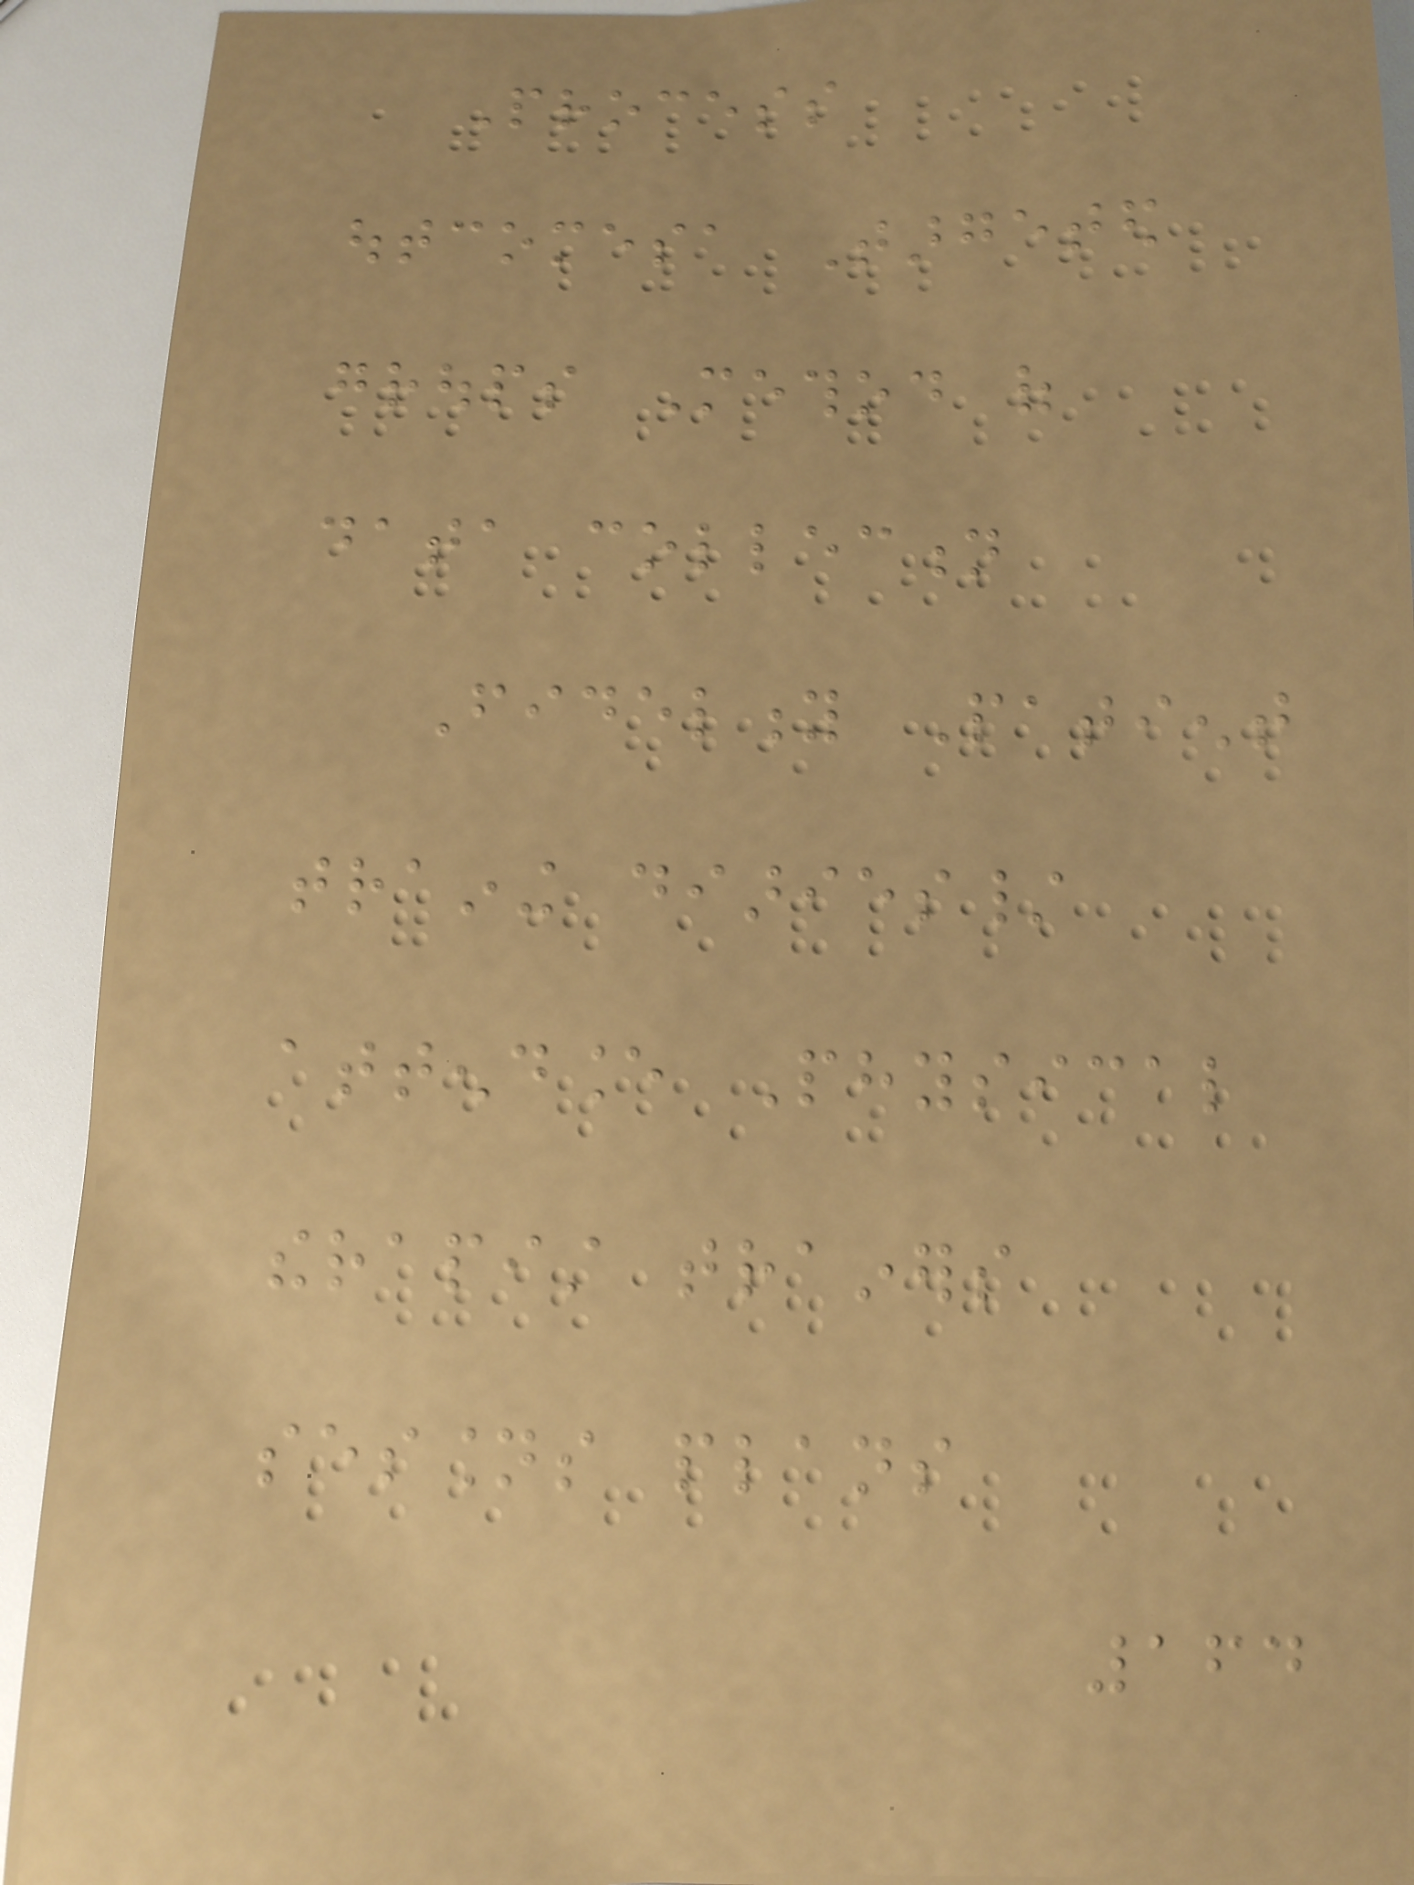Process
outcomesa Targeted
groups Method of
data collection
Fidelity Patient
training diaries/
attendance Physical
therapist trainers
sessions plans
164
